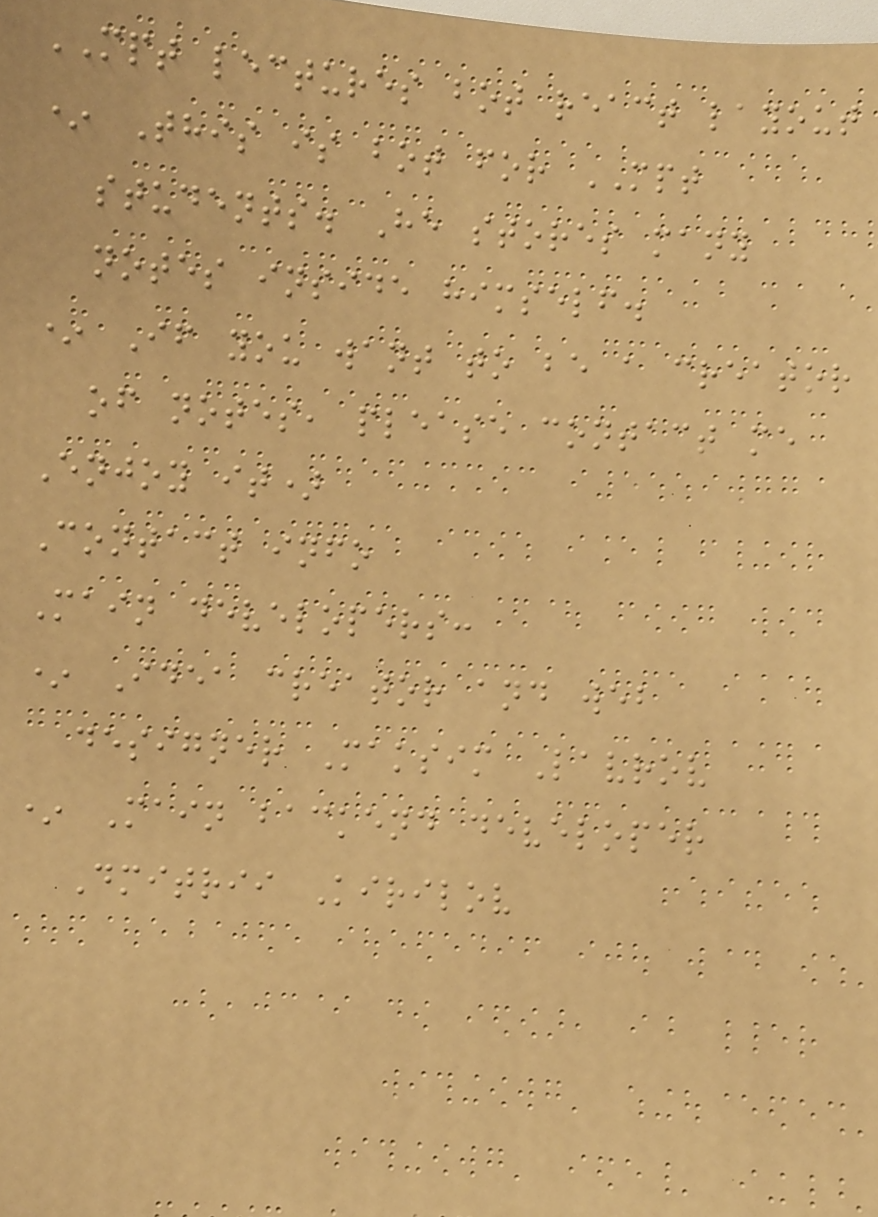MPT lectures bot react layout
* This is bot for MPT
students. He stores many
notes inside himself.
* If you want to be a creator
of notes, please contact me
Enjoy it)
Contact info
Main developers:
* Idea creator and web
designer Maksim Lavrov
* Main backend developer
Dmitrii Kirilov
